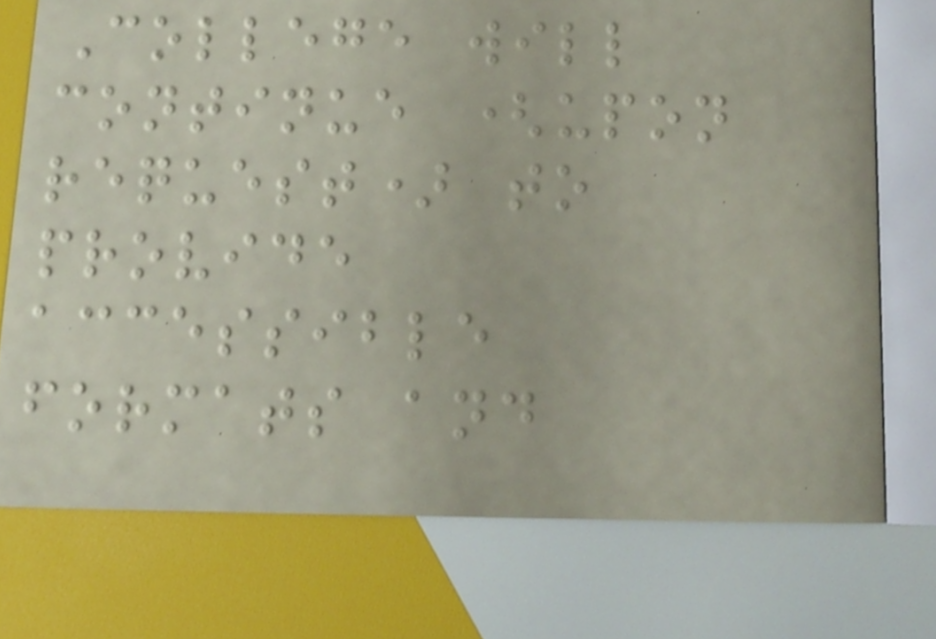College will
continue (upon
request) to
provide
accessible
formats and
